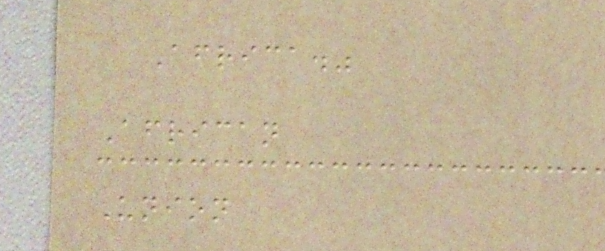Africa."
African
Union
